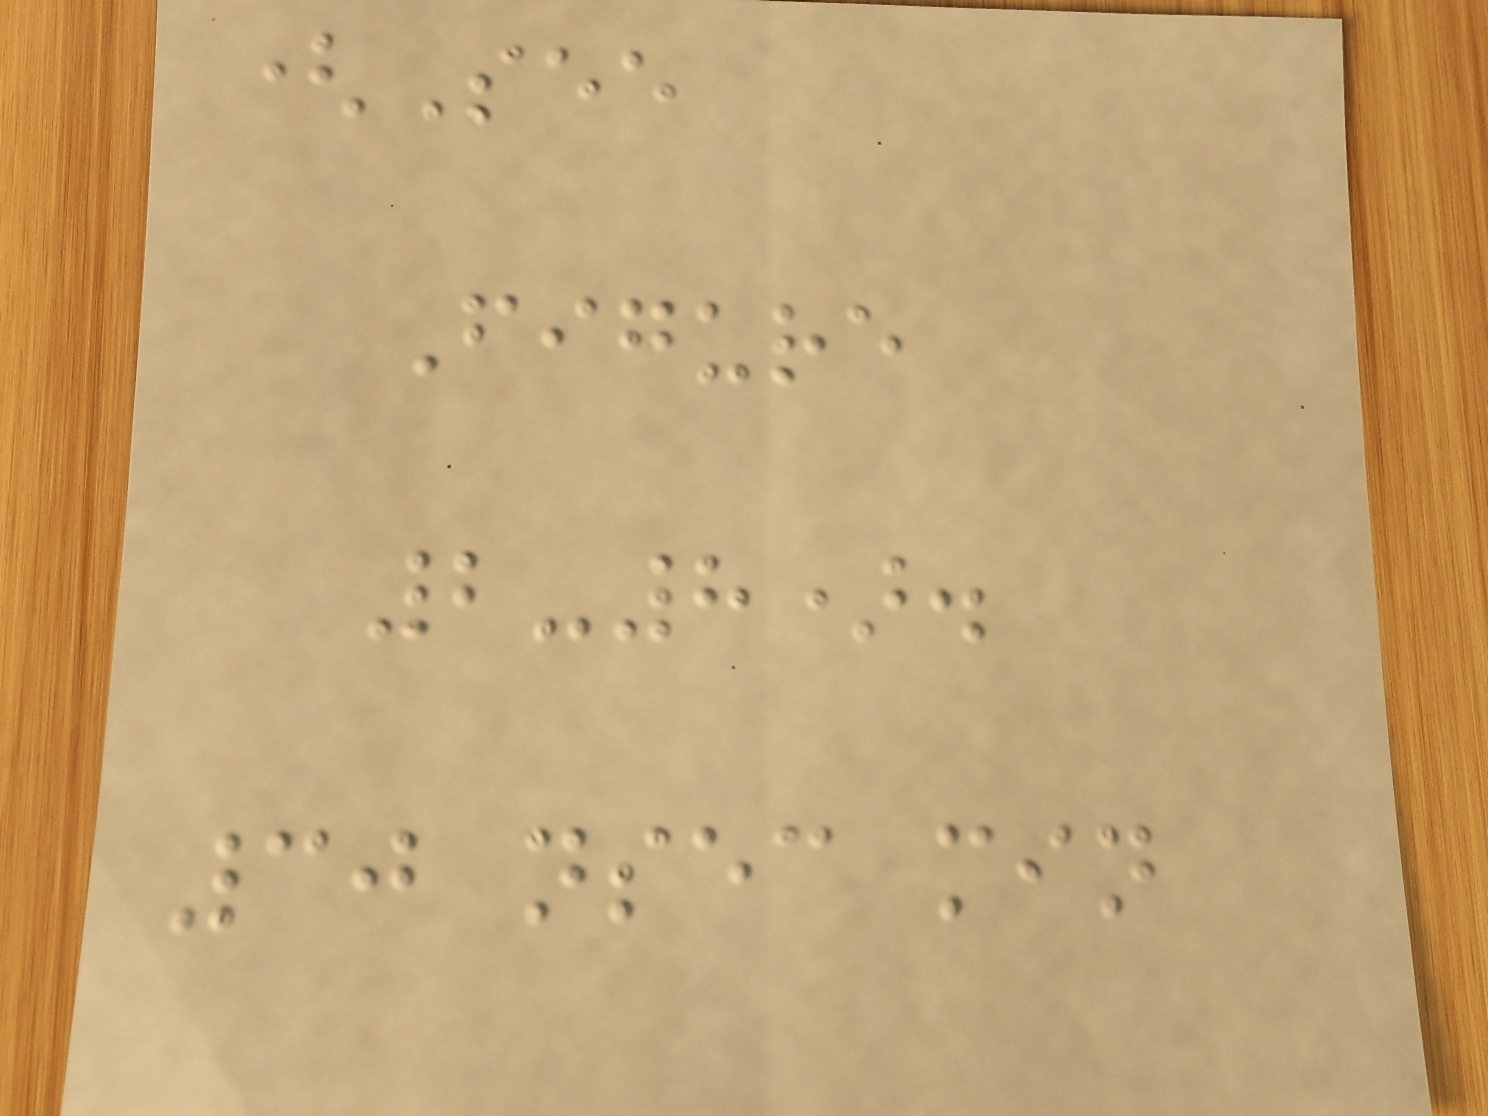(See
Figure
2-8).
30 nsec min
